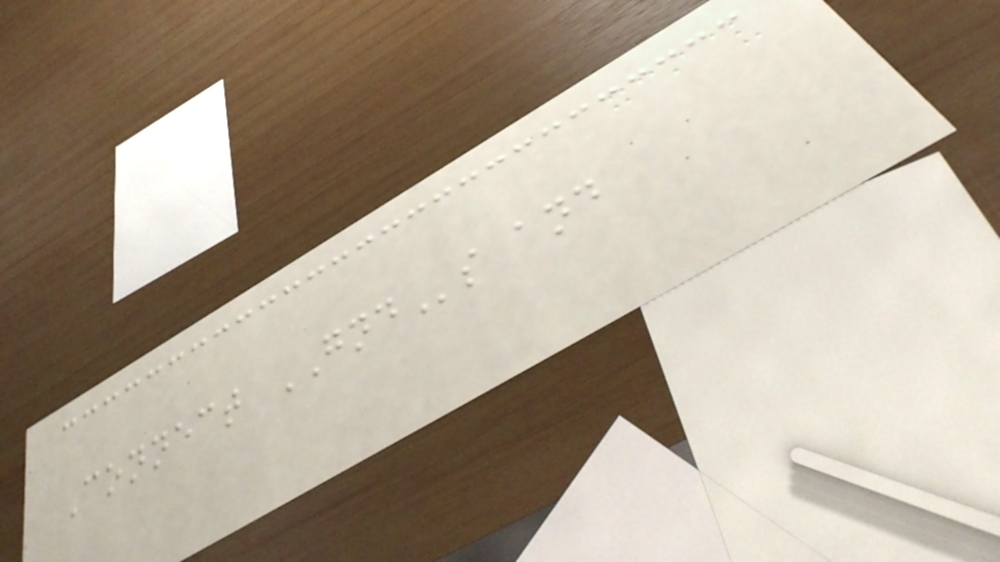Connect GNDs and
